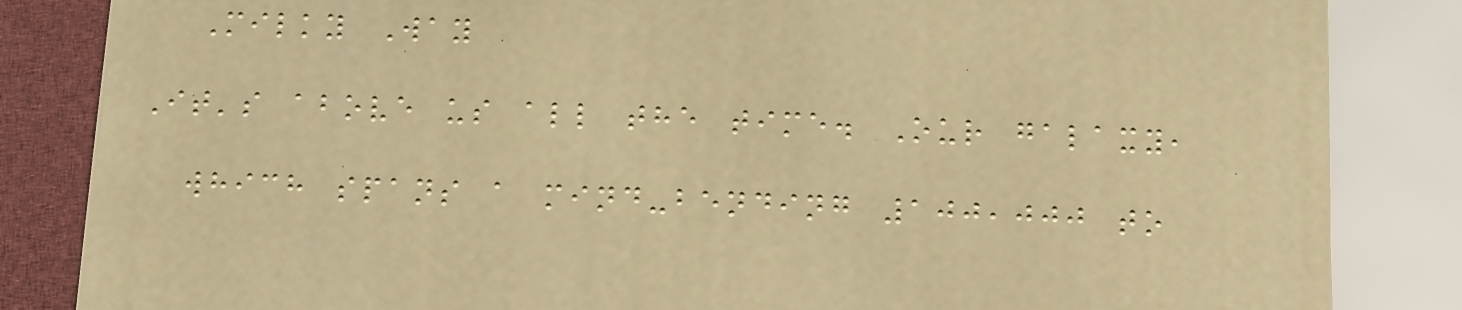Milky Way
It's above us all the time. Our galaxy,
which spans a mind-bending 100,000 to
